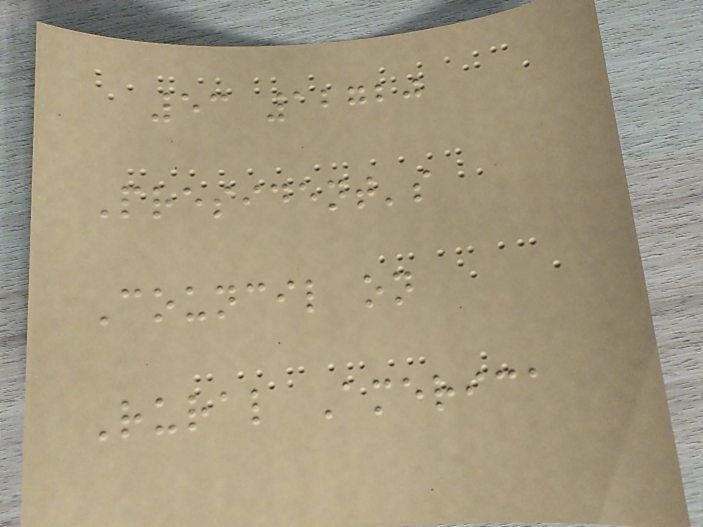53 12720
President's
Council on
Rural America
